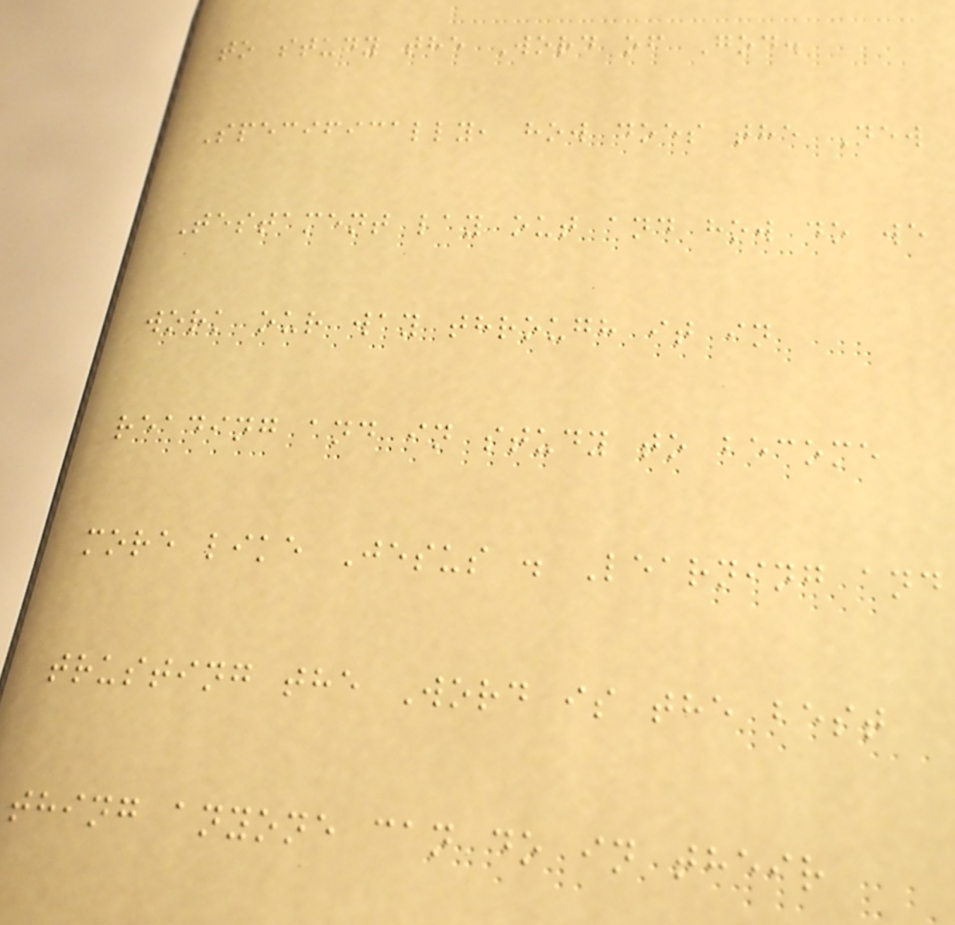to study the Word of God.
Specifically, how does the New
Testament lay out and how do we
work our way through it in
reading and in study to become
more like Jesus . Learning and
trusting the Word is the best
thing anyone can do in their
